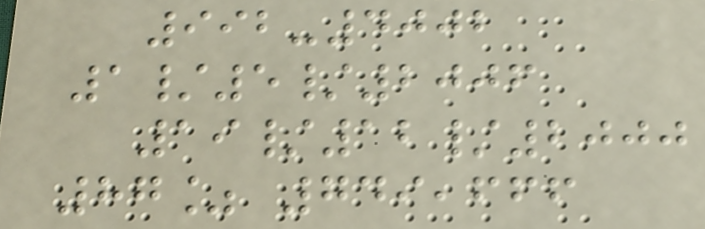992-4002
1/5/2006
19/12/2000
87% 749,666
